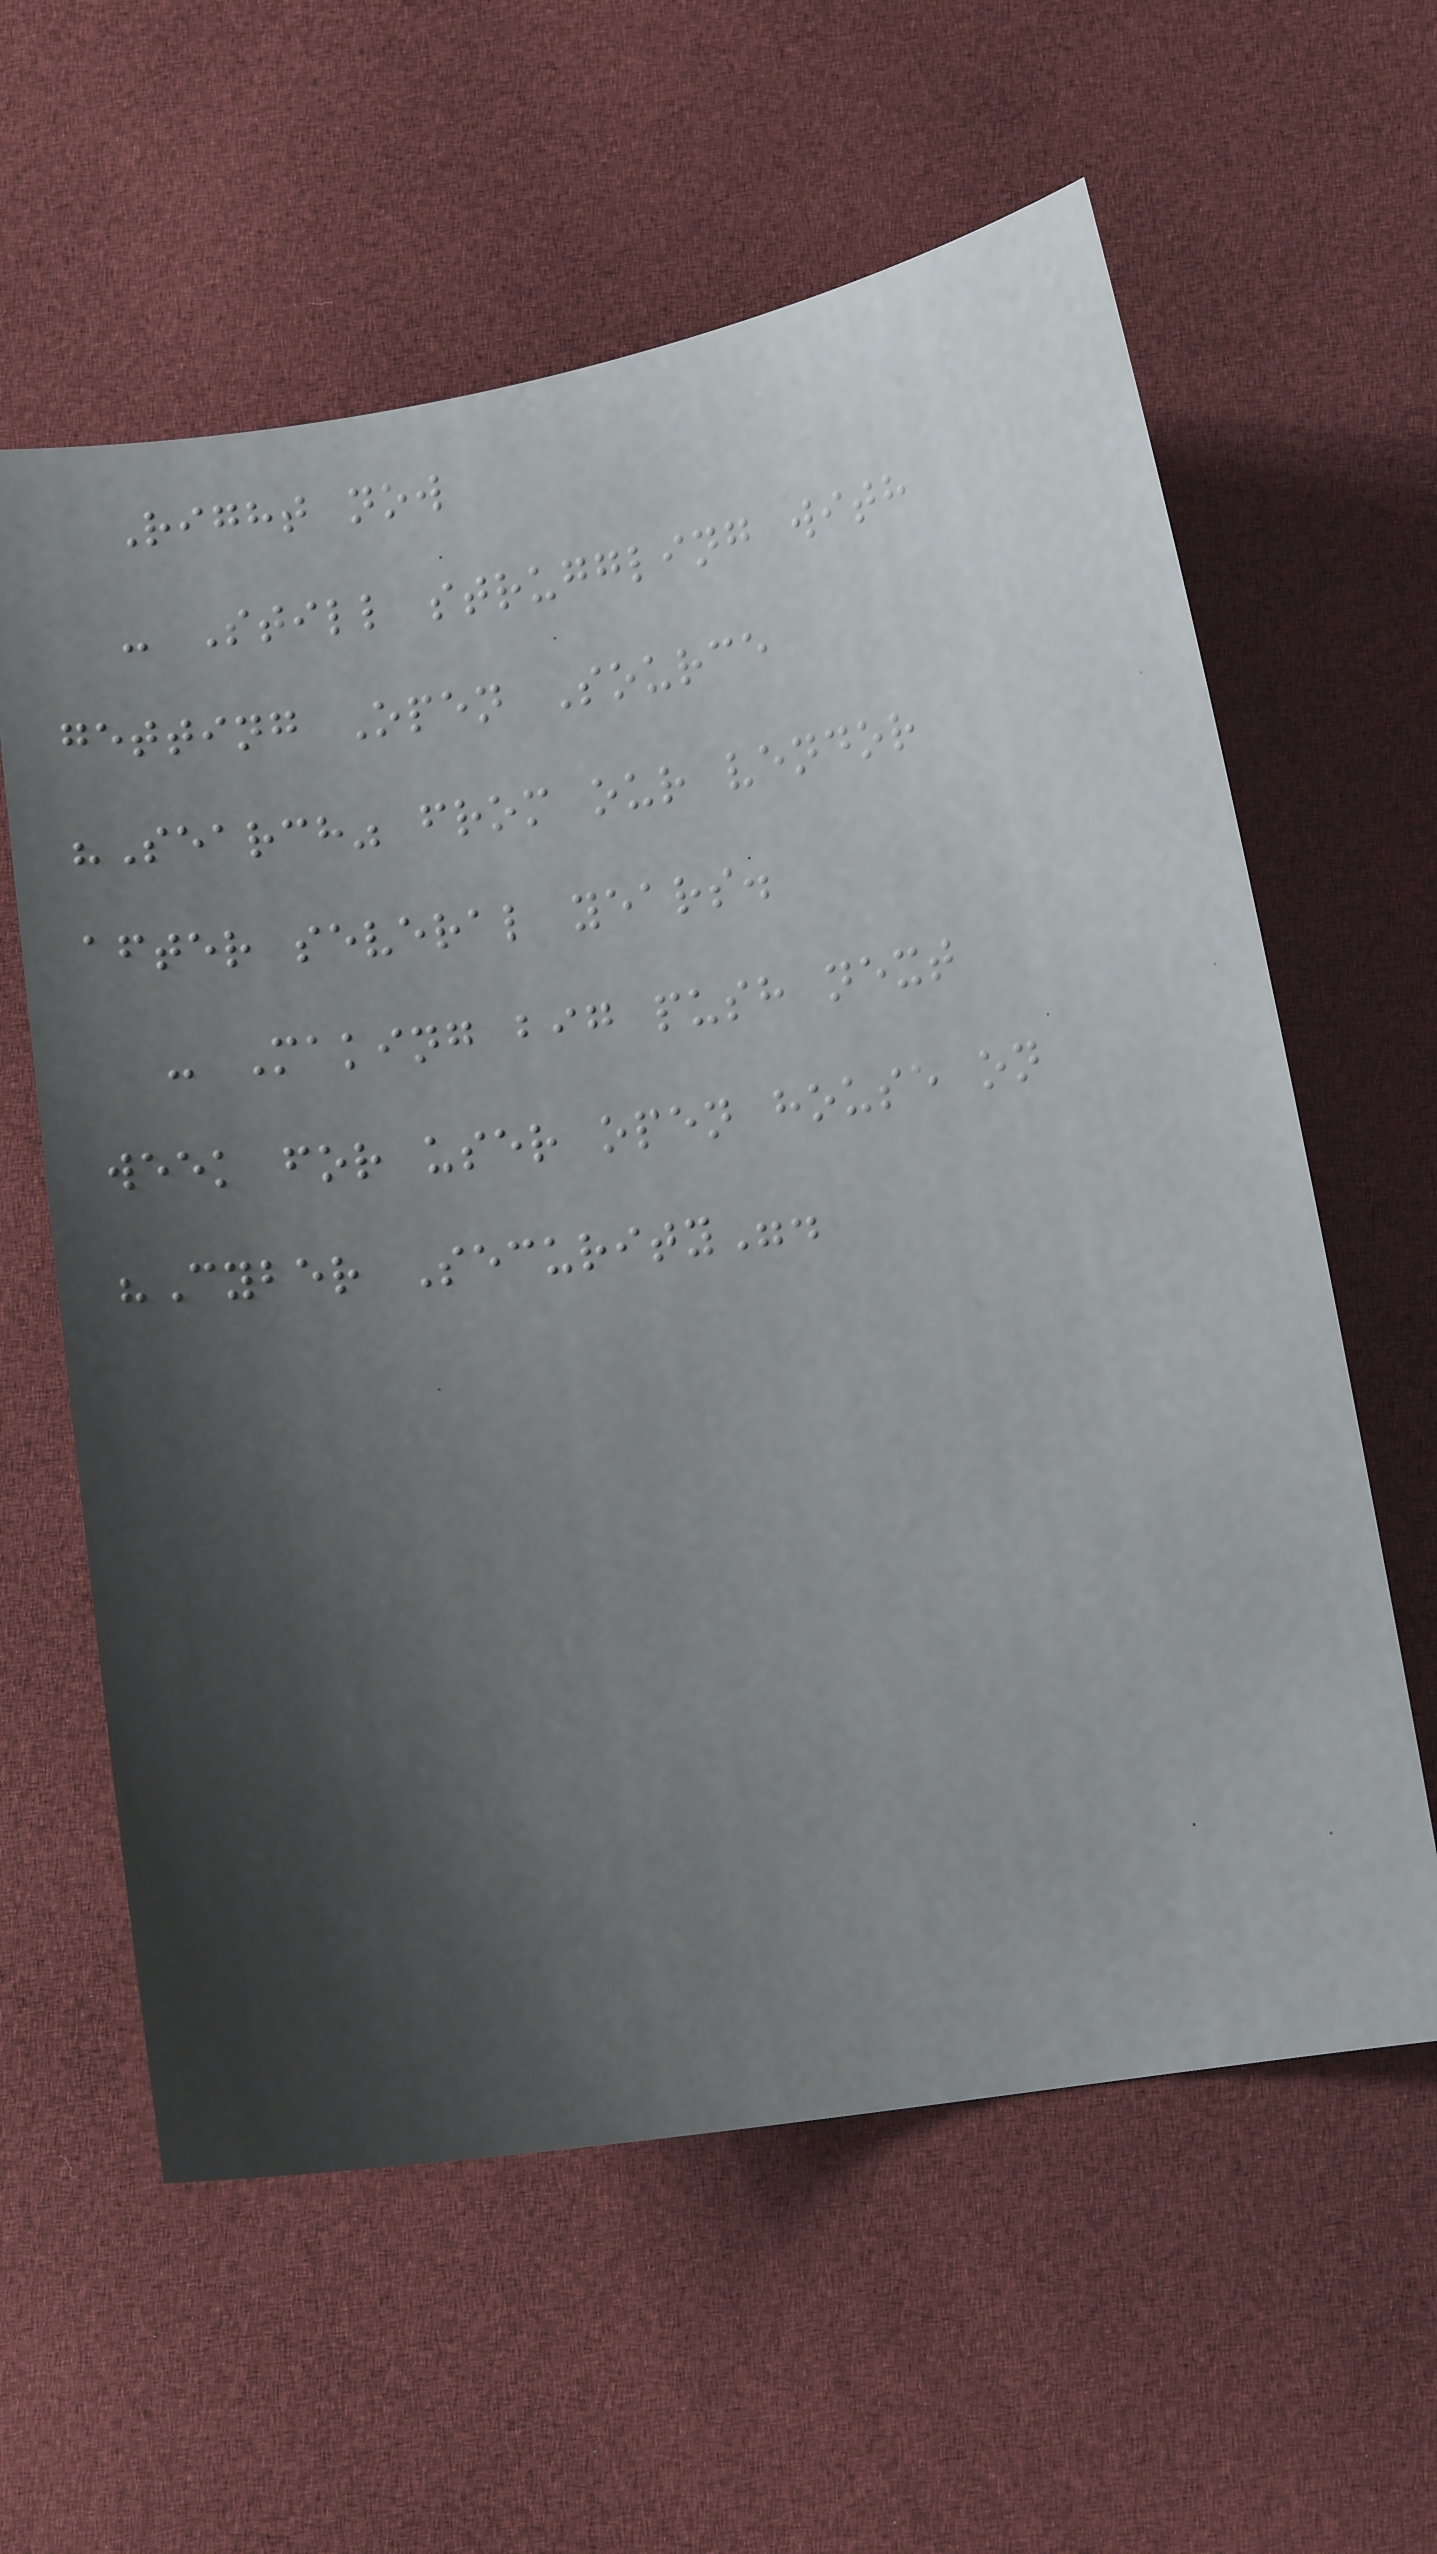Right now
- Still struggling with
getting Open Source
"Search" from our vendor
after several years.
- Making big push next
week for user open house on
"Cyber Security".
